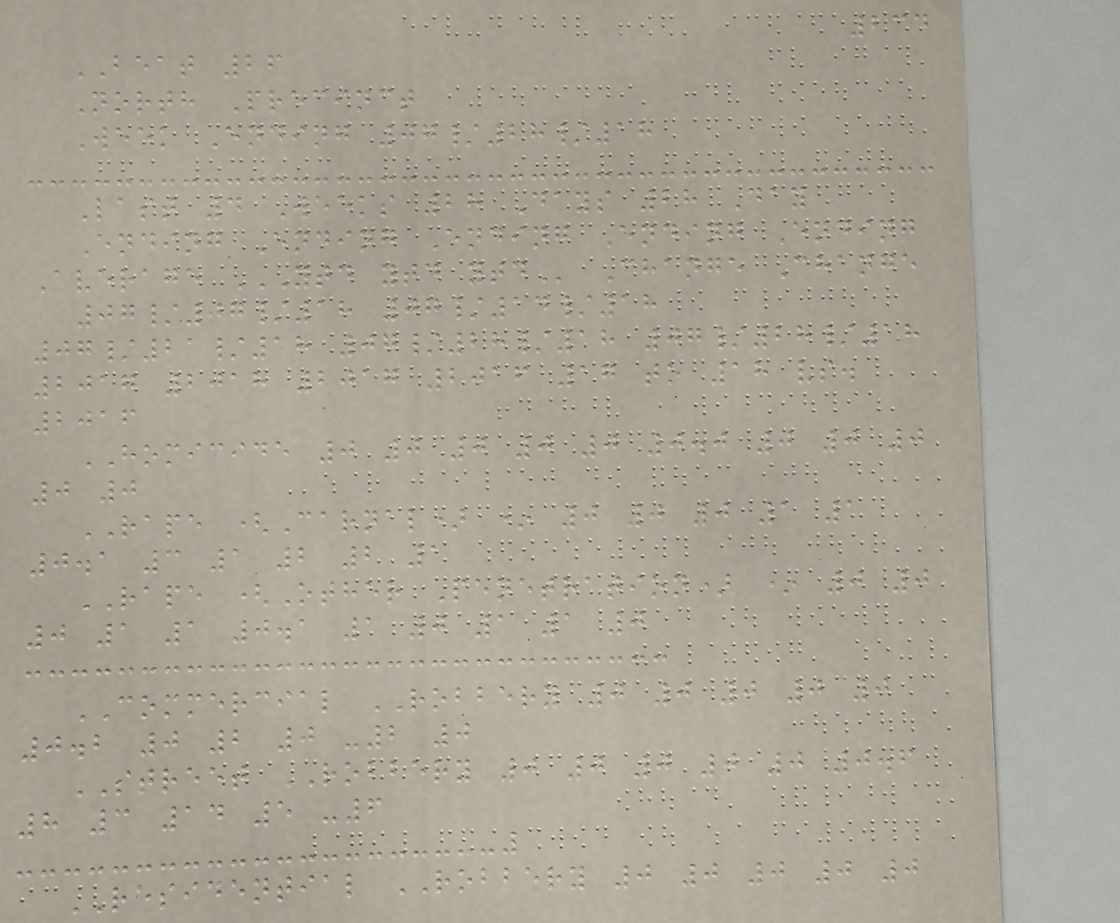234
BEAT 26
North Precinct
Week Ending 07/28/18
Last 4 Weeks 28 Days 28 Day
Ending Ending Ending Ending Ending
Average YTD YTD YTD Change Change
07/07/18 07/14/18
07/21/18 07/28/18 07/28/18
2017 2018 2017 2016 17 to 18 vs.
2016
HOMICIDE 0 0 0 0 0 0.0 0 0 0
0 0
RAPE (Carnal) * 0 0 0 1 1
0.1 3 1 2 2 1
RAPE (Other Penetration) * 0 0
0 1 1 0.1 1 0 1 1 0
COMMERCIAL ROBBERY 0 0 0 0 0
0.2 0 2 0 -2 0
STREET ROBBERY 0 0 0 0 0 0.6
8 3 14 5 -6
RESIDENTIAL ROBBERY 0 0 0 0 0
